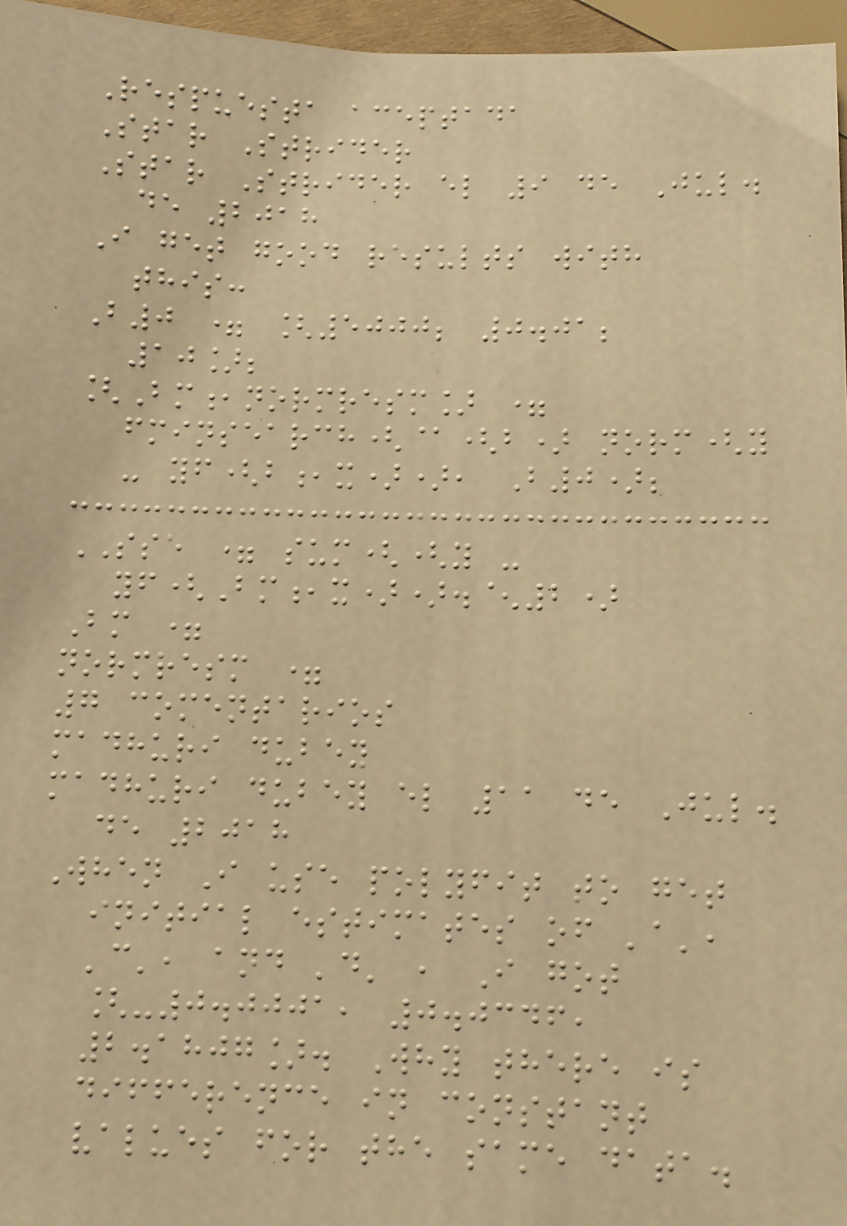Respuesta aceptada
Star Strider
Star Strider el 9 de Jul.
de 2018
I get good results with
this:
B0 = [5000; 0.01;
10];
[Bm,normresm] =
fminsearch(@(b) norm(y
- yf(b,x)), B0);
SSE = sum((y -
yf(Bm,x)).^2)
Bm =
normresm =
7 comentarios
madhuri dubey
madhuri dubey el 11 de Jul.
de 2018
When I use polyfit to get
initial estimates of 'a',
'c', and 'd' , I got
[-0.0001, 0.0346,
2.1807]. Why there is
difference in constant
values for the same data.
